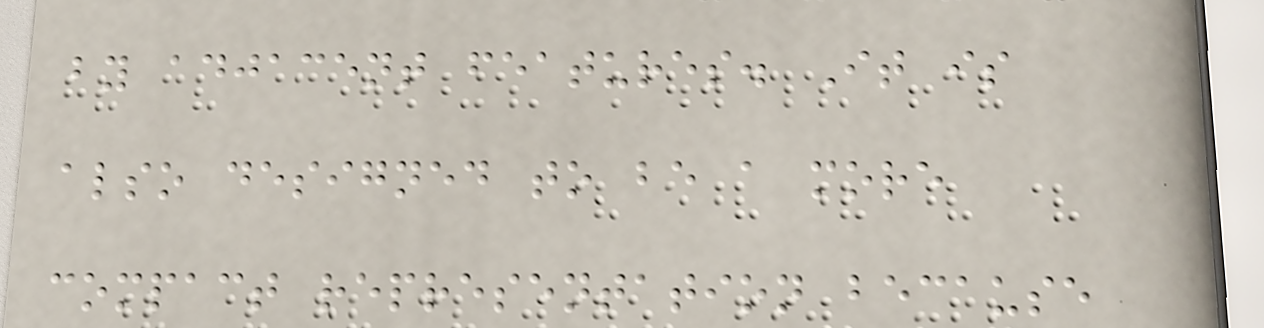by adjacent features. It is
also designed to be a more
compact representation because
